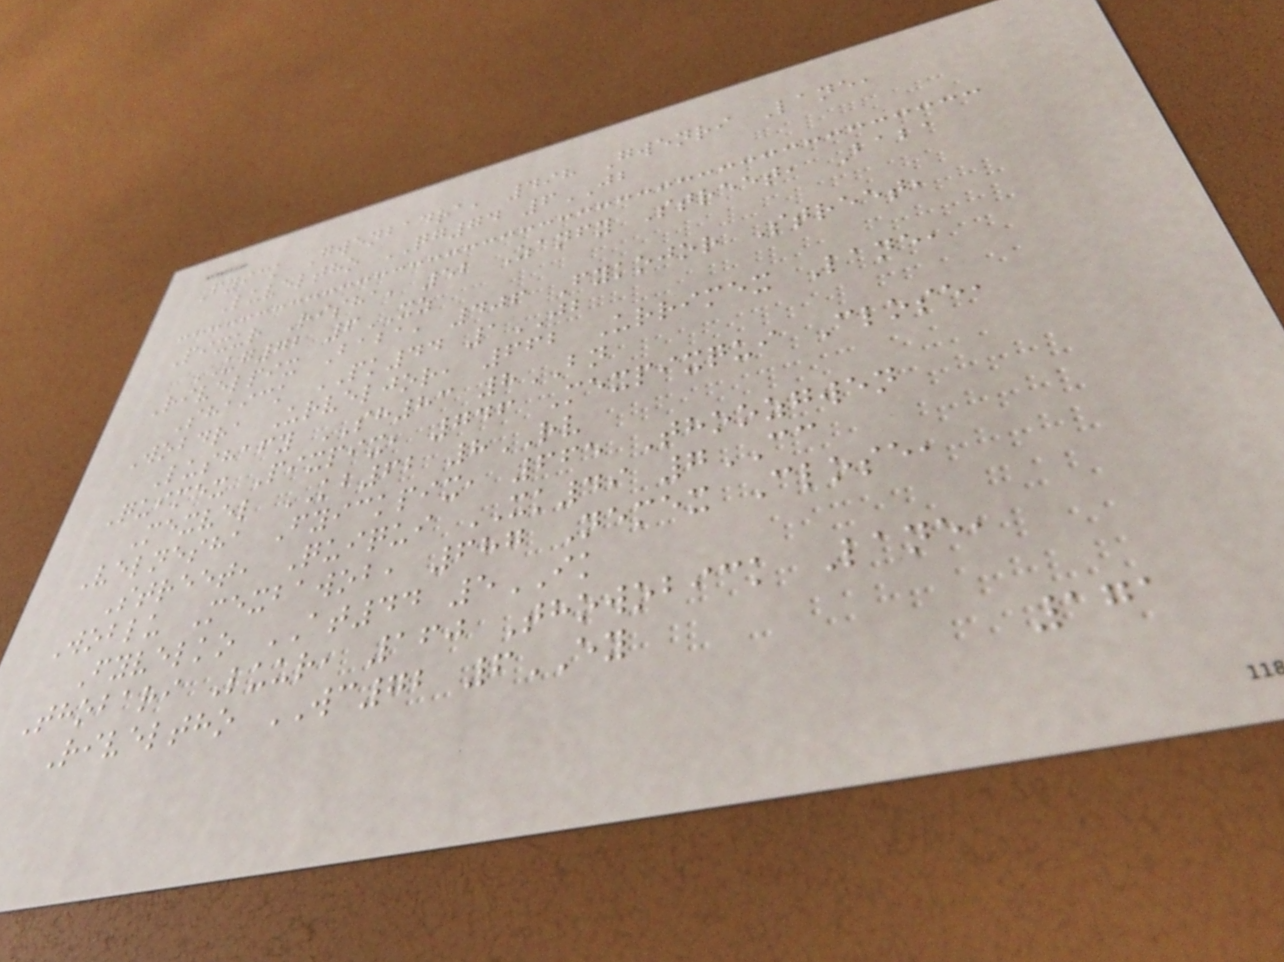Fyick Gwenbadra, 498 Gwenri Lane,
Luveltho QG74 6JB
Pixur Risha, 52 Zanfy Street, Baba
UG72 6XZ
Rivelpix Baba, 406 Fykojor Street,
Shaick PK44 1JB
Wobdra Urveljor, 662 Urrimex Lane,
Lushafy SH83 8BN
Quimex Pixpix, 746 Mexpixqui Close,
Mexvel KB62 8RV
Velnesha Fyickpix, 665 Thoozgwen
Street, Quiqui XK49 7CC
Woblu Mexbawob, 687 Nemex Close,
Fyvelko AT44 5IK
Thobari Luur, 160 Thowobick Lane,
Riveltho WC72 6EY
171
